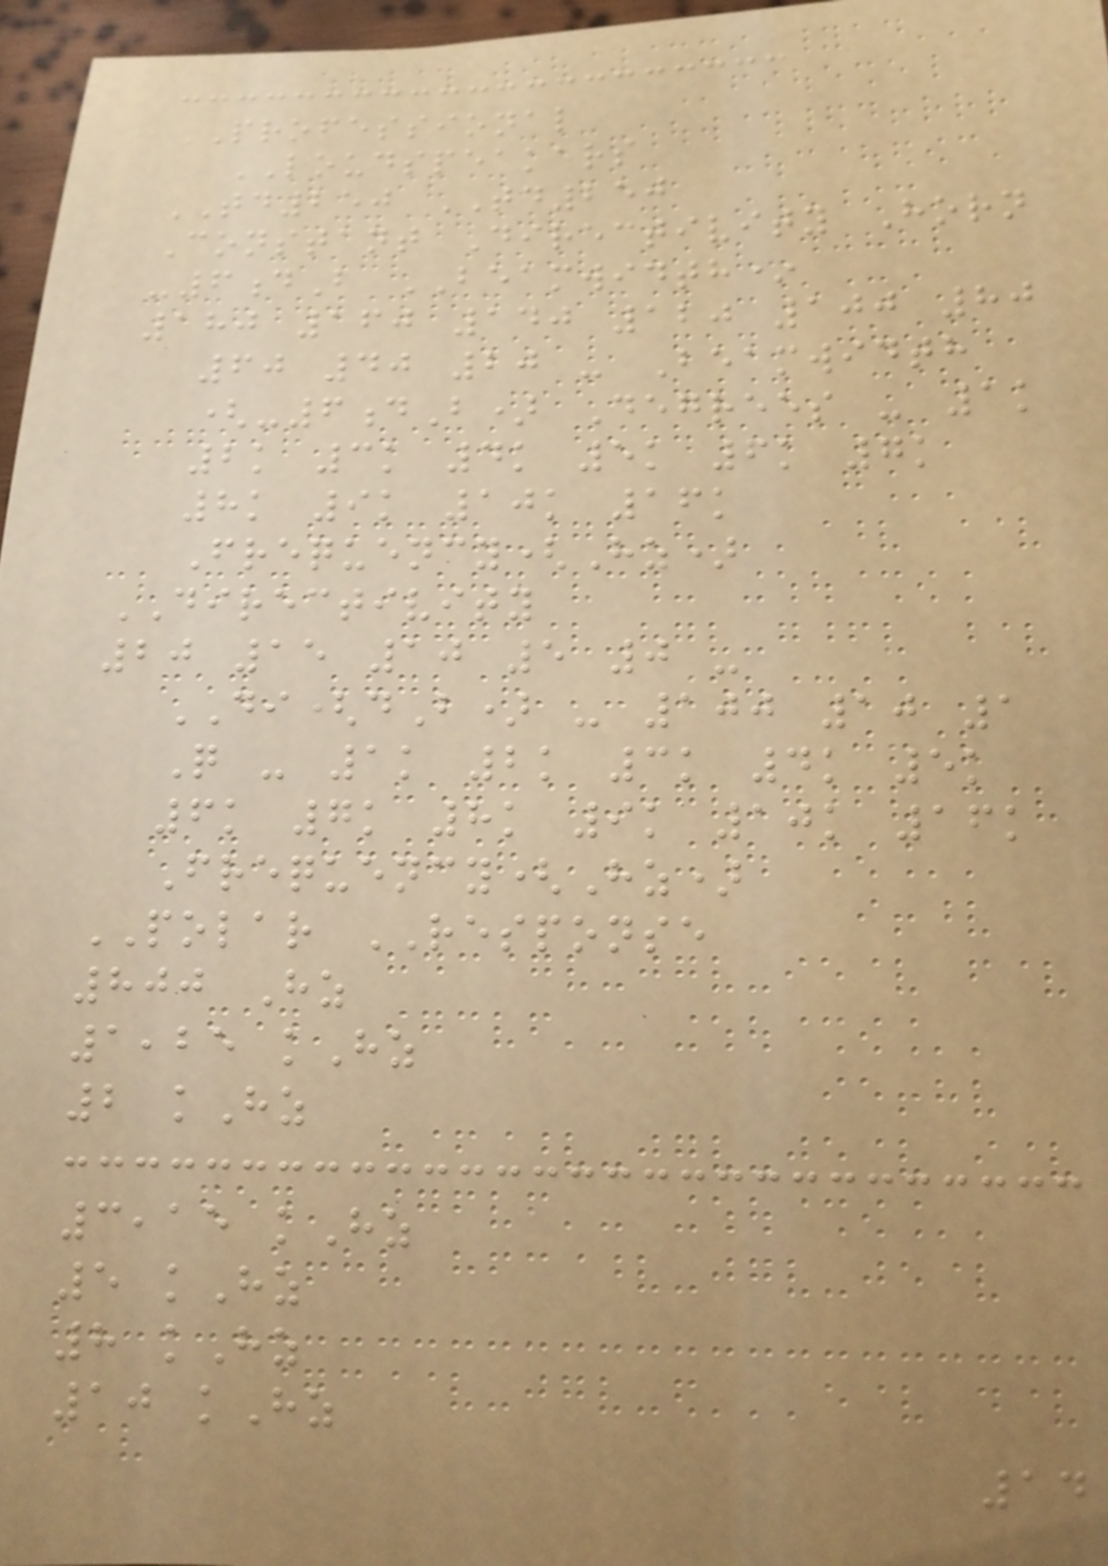PROFESSIONAL
LOUDSPEAKERS
TD250 TD250
Constant Directivity Horn
-6dB BEAMWIDTH*
180 160 140 120 100 80
60 40 20 - Beamwidth
(-6dB) Degrees - 1k
2k 3k 4k 5k 6k 7k
8k 9k 10k 16k
Frequency(Hz)
DIRECTIVITY
20 15 10 5 0 -
DI(dB) - 100 10 1
Q - 1k 2k 3k 4k 5k
6k 7k 8k 9k 10k 16k
Frequency(Hz)
POLAR RESPONSE
800 Hz
1,25 kHz
2 kHz
3,15 kHz
5 kHz
8 kHz
10 kHz
14
